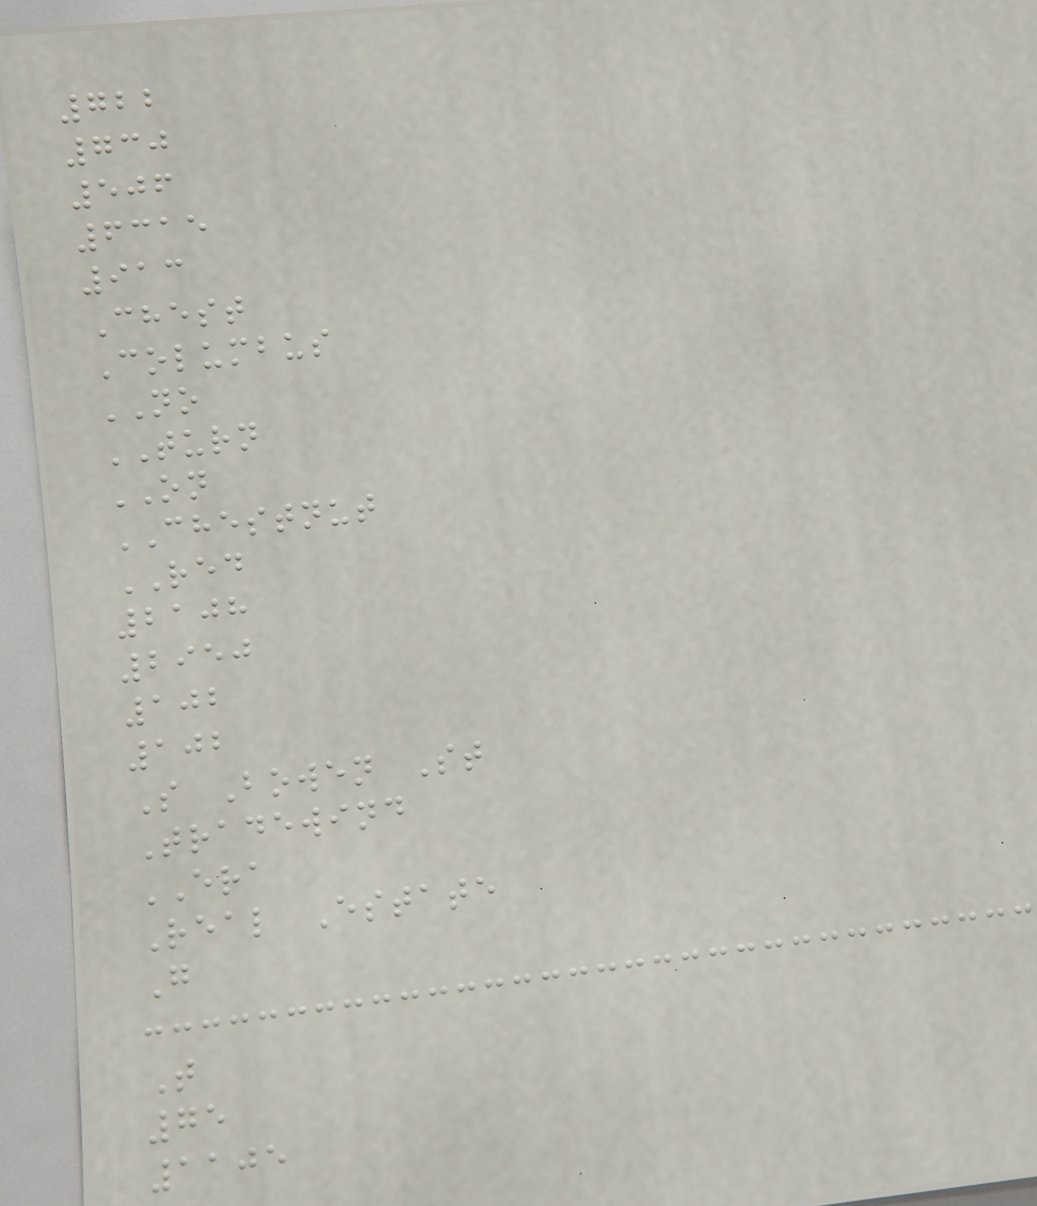722
730
506
6315
913
Chest
Columbus
NO
TURN
ON
CHESTNUT
RED
2108
2950
102
102
S Bowen St
Tradewind
ERA
Real Estate
G
T
75
1105
